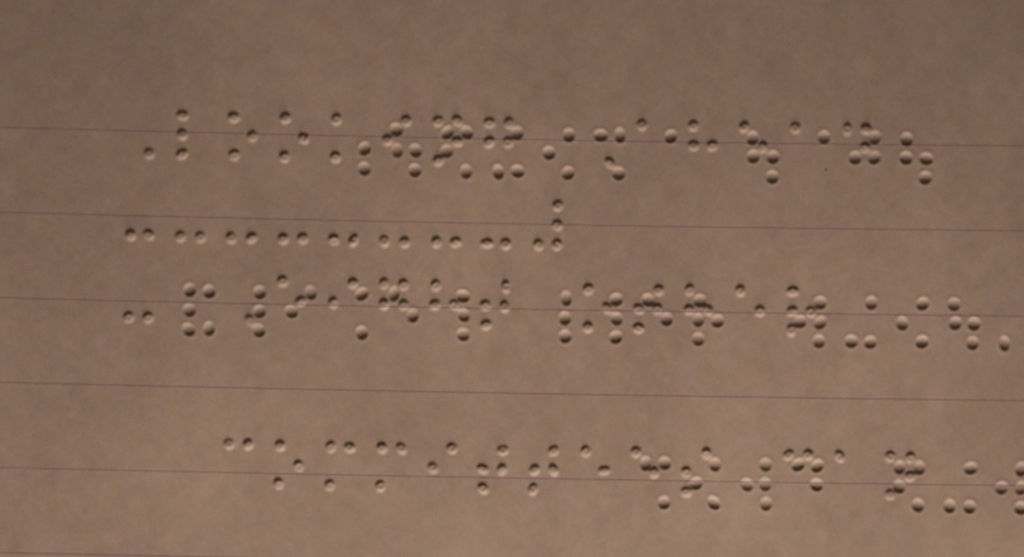Looking Ahead
- Eight other
committees can
